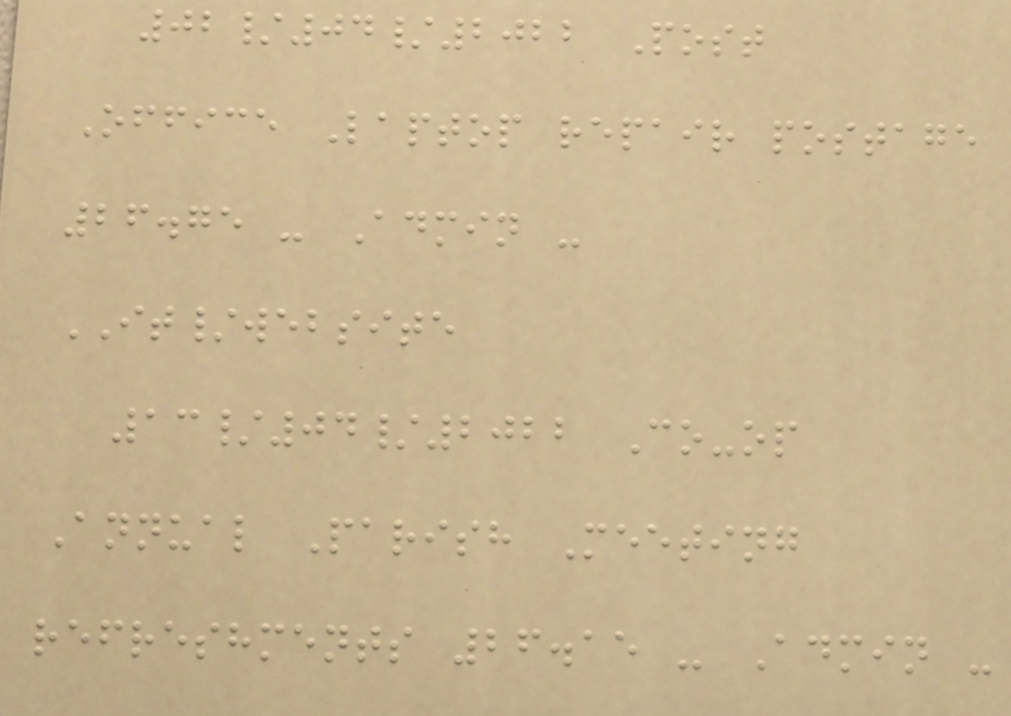02/04/2022 Post
Office Laptop repair postage
26.75 - Admin -
IT/website
13/04/2022 Co-op
Annual Parish Meeting
refreshments 26.15 - Admin -
